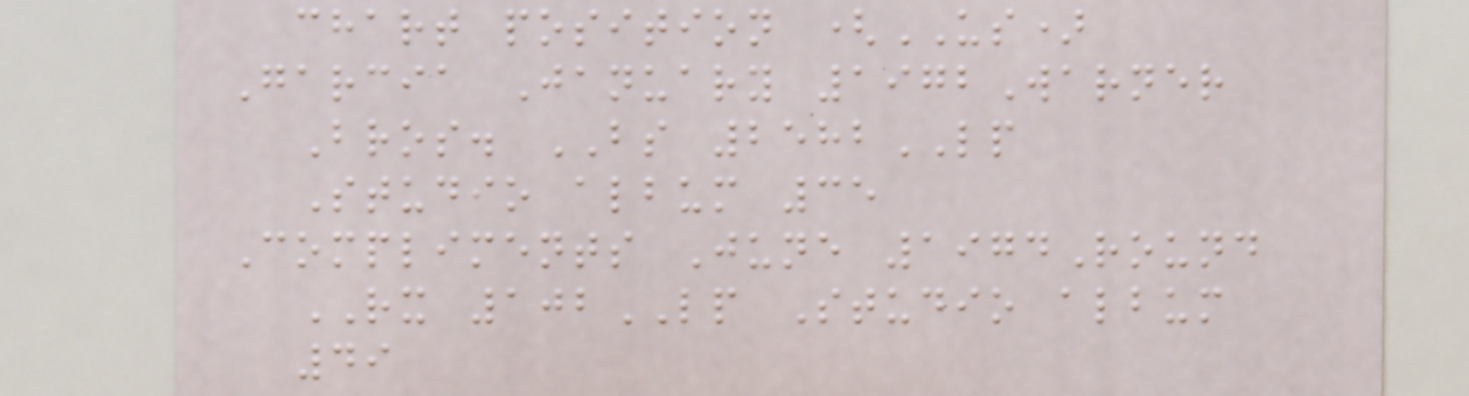chart position (US)
Garcia January 1972Warner
Bros. BS 2582LP
Studio album 35
Compliments June 1974Round
RX 102LP Studio album
49
